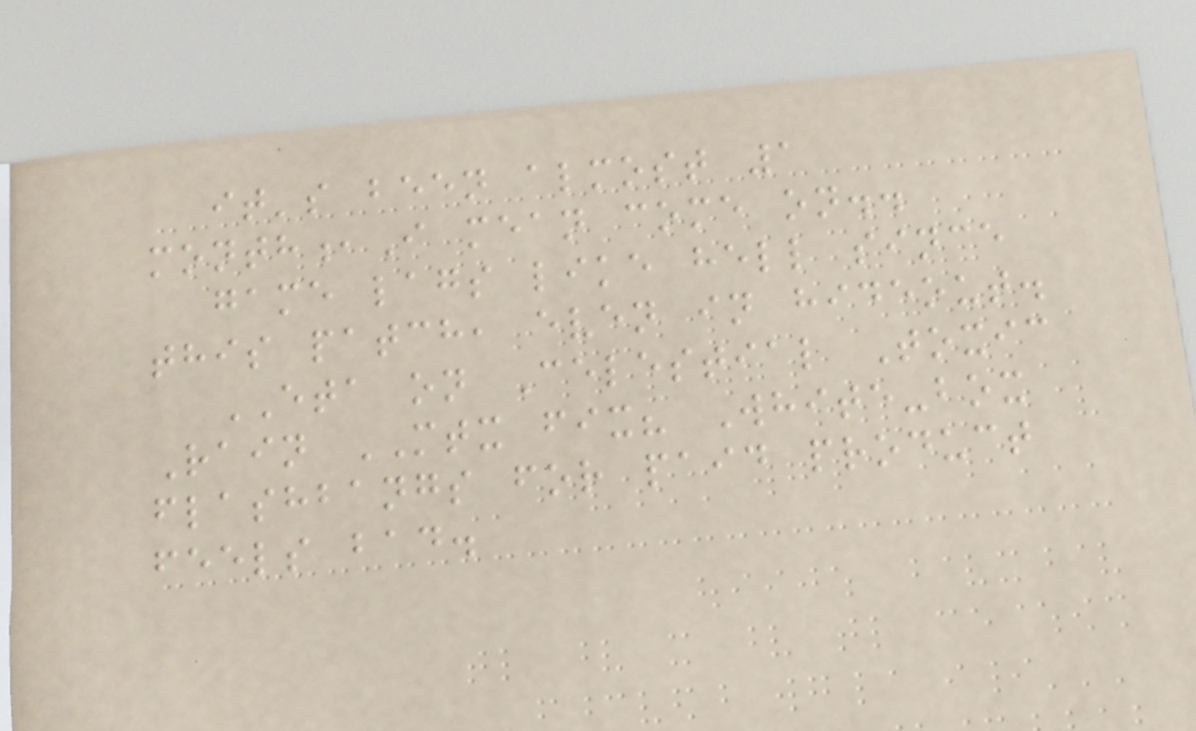it's been almost 1
month,I mean come on..
game lags like hell since
this patch, even in hideout.
ETA on Celestial Toxic
Rain MTX fix? White-box
flashbangs for paid product
feels bad.
